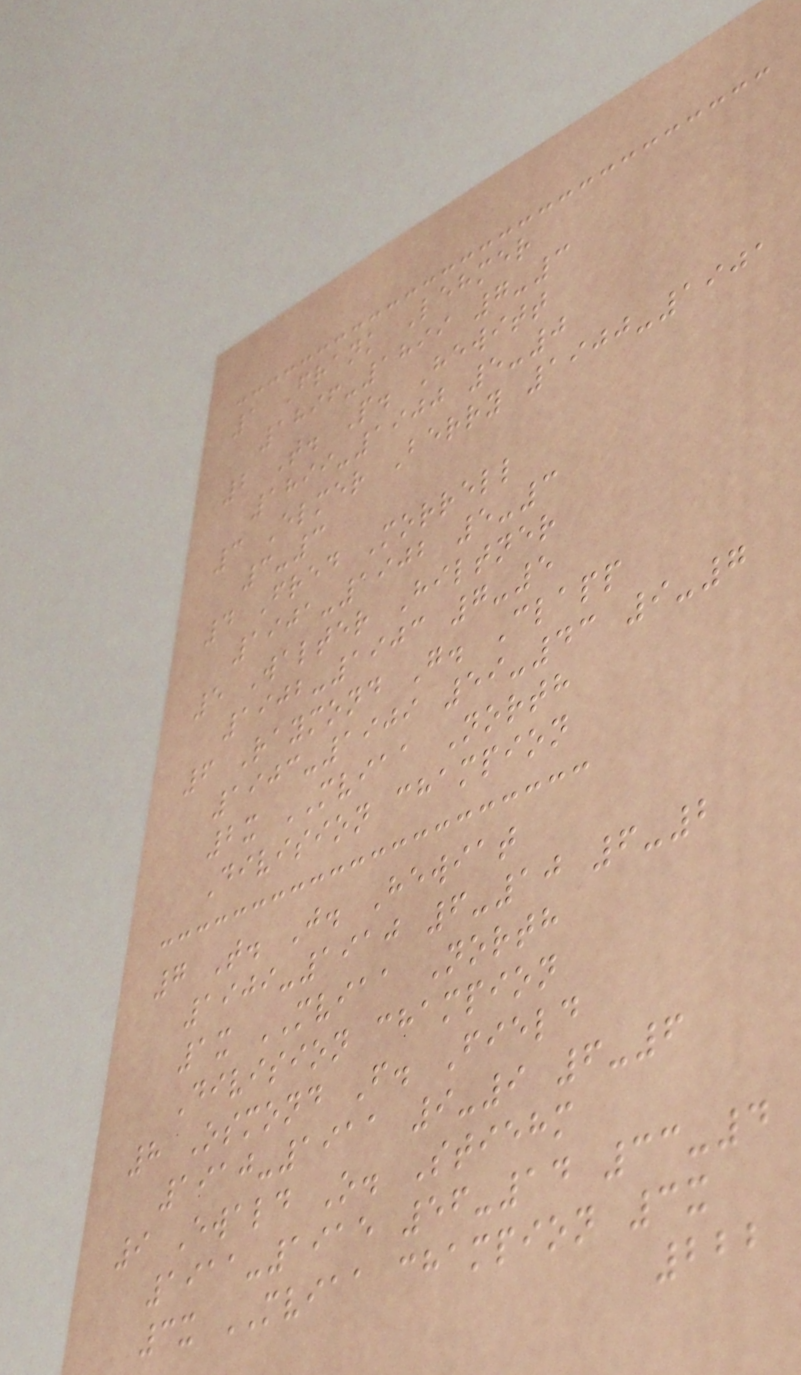1 Frank Lehmer
1896-1899 7-3
2 T. P. Hewitt
1899-1900 5-0
3 Elmer Berry 1900-1901
3-3
4 Fred Morrell
1901-1902 5-3
5 Walter Hiltner
1902-1903 7-5
6 Raymond G. Clapp
1903-1909 59-43 9-7
2x MVIAA North
Division champion
7 T. J. Hewiat
1909-1910 6-10 6-2
1x MVIAA North
Division champion
8 Osmond F. Field
1910-1911 9-9 6-6
9 Ewald O. Stiehm
1911-1915 56-14 33-4
3x MVIAA champion 3x
222
